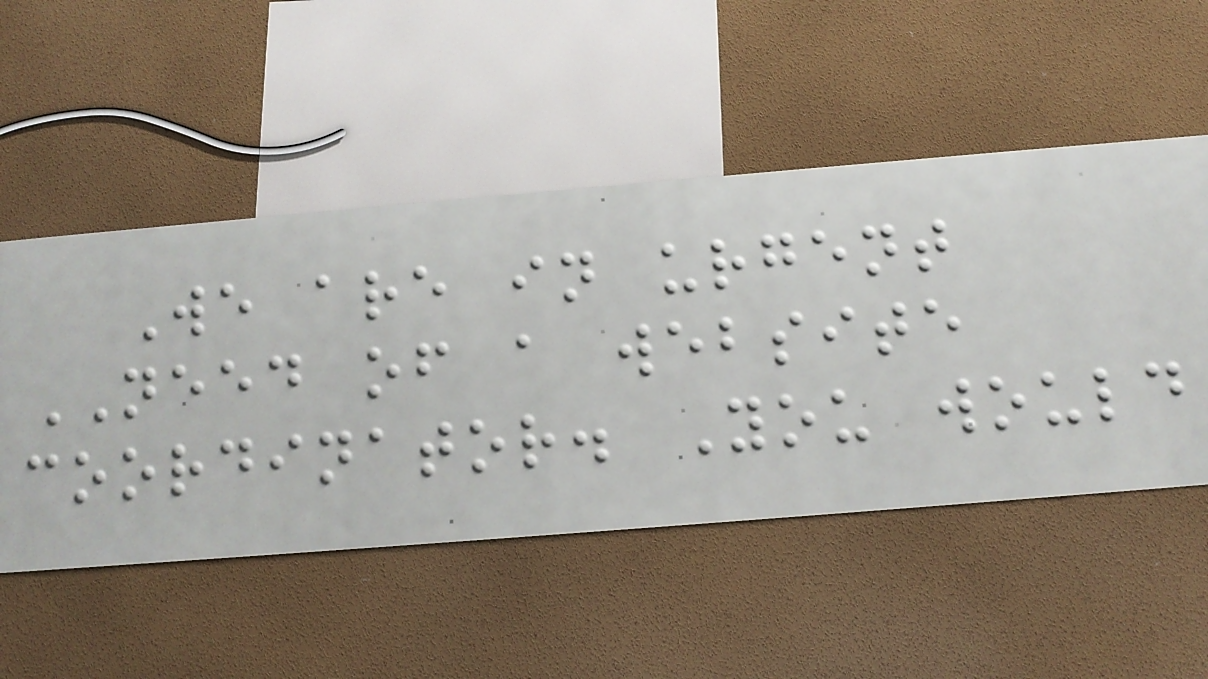We are in urgent
NEED of a website
coordinator. You would
